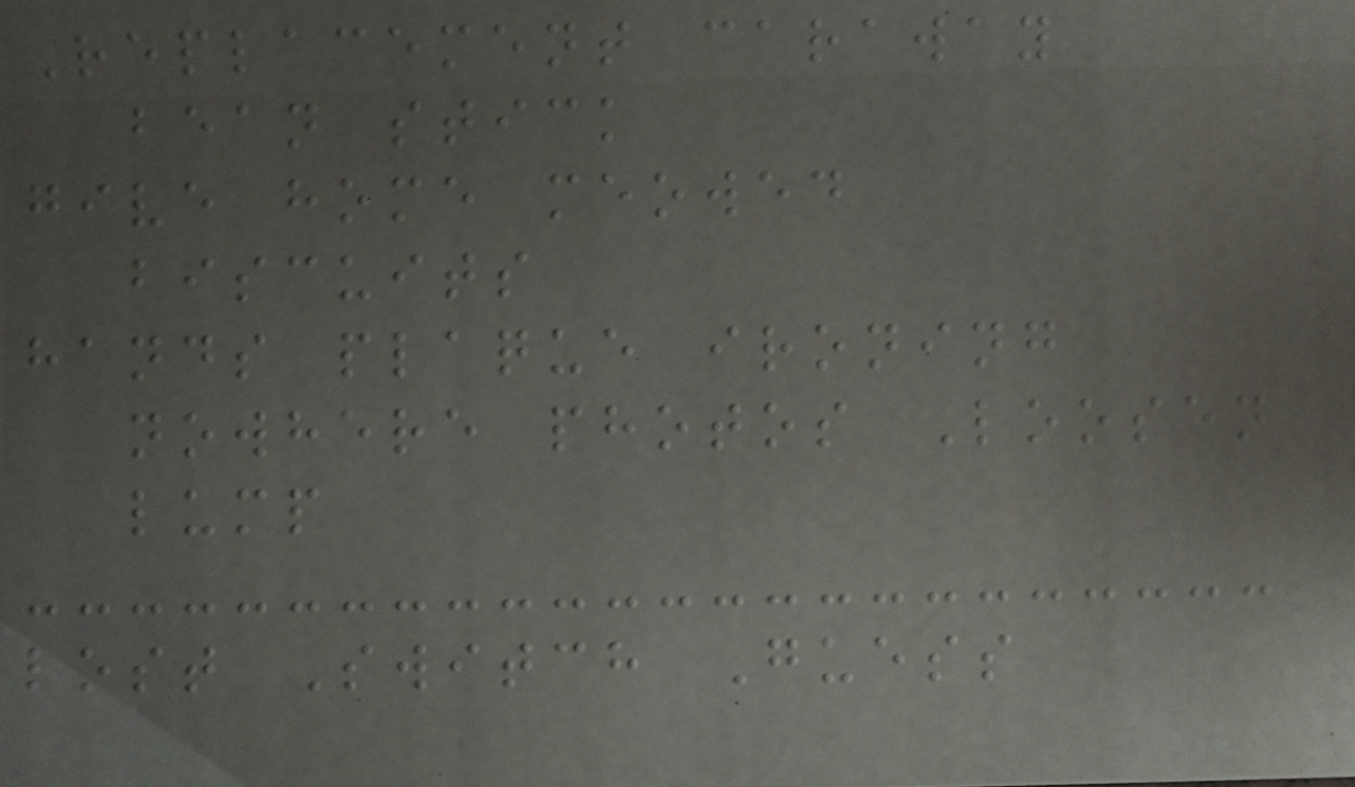Replacement caraway
bean stick
give home meowed
biscuits
hands plaque ironing
nowhere photos Loosen
lump
lost Switch Guess
